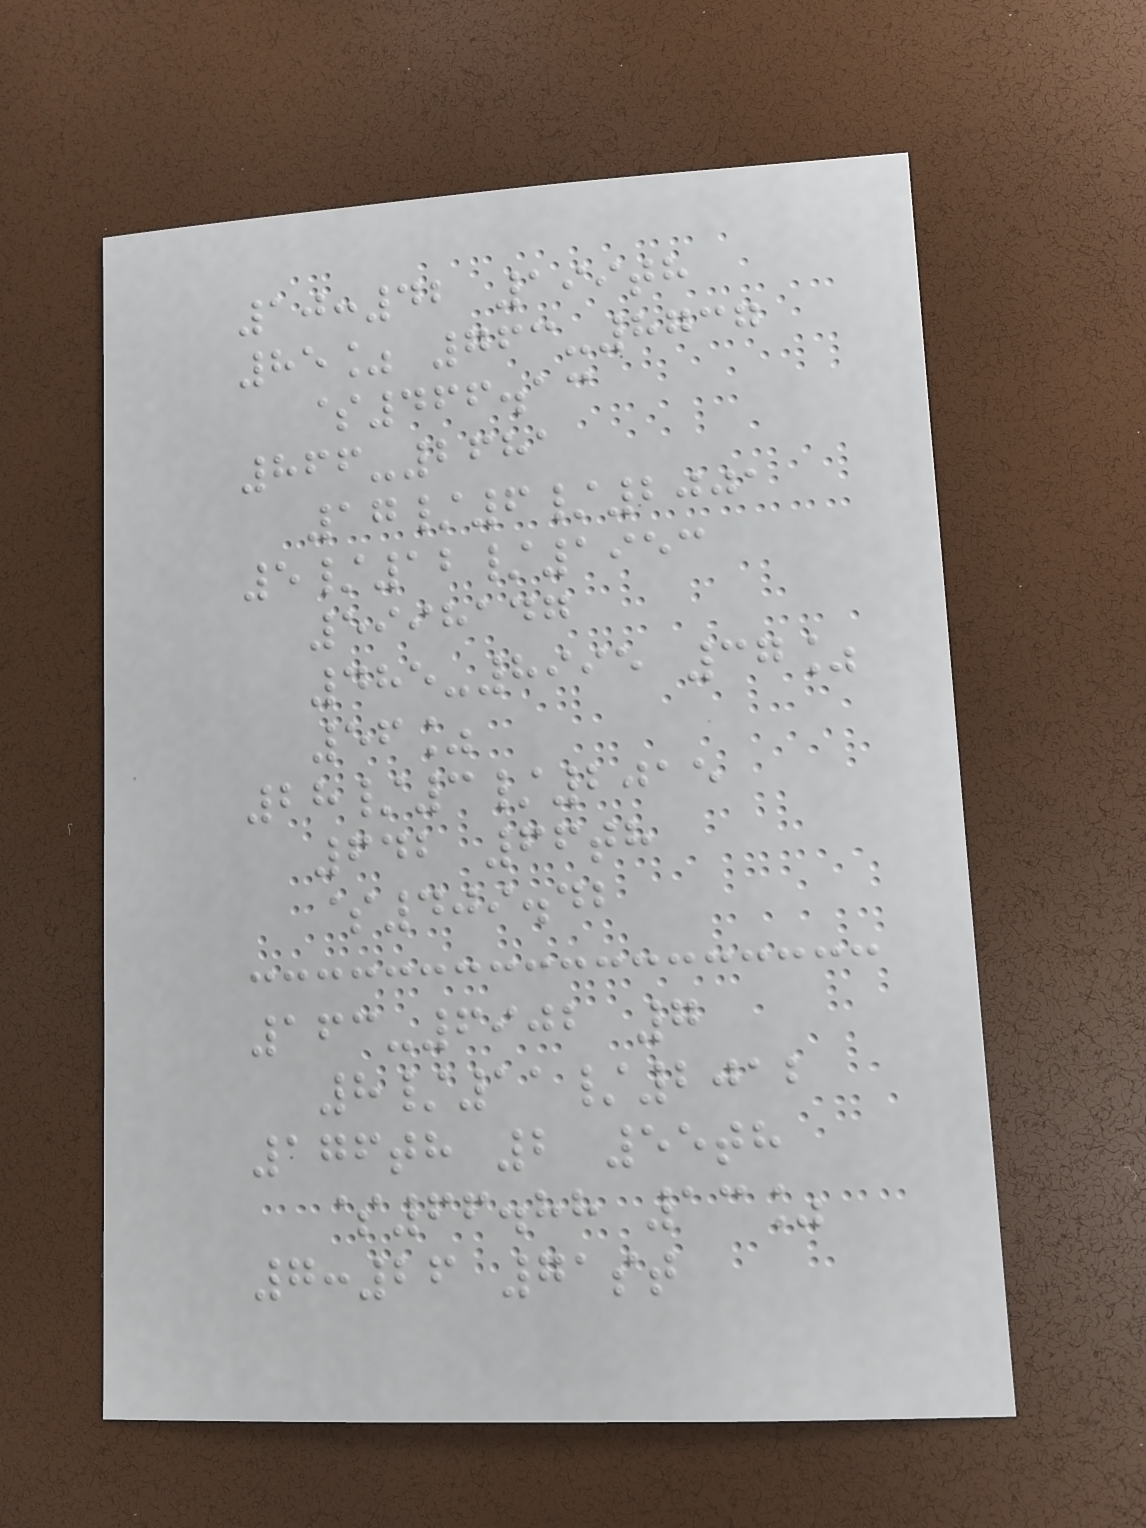10:42 199th
85% 763-8737
$466.13
866-2681
17/6/2001
5/12/1953
5998147
485-8995 37%
56%
28/3/2015
642 66th
$409.42
163-6902 7
8/11/2012
176th 2 55th
$66.88 13%
7:26 71st
